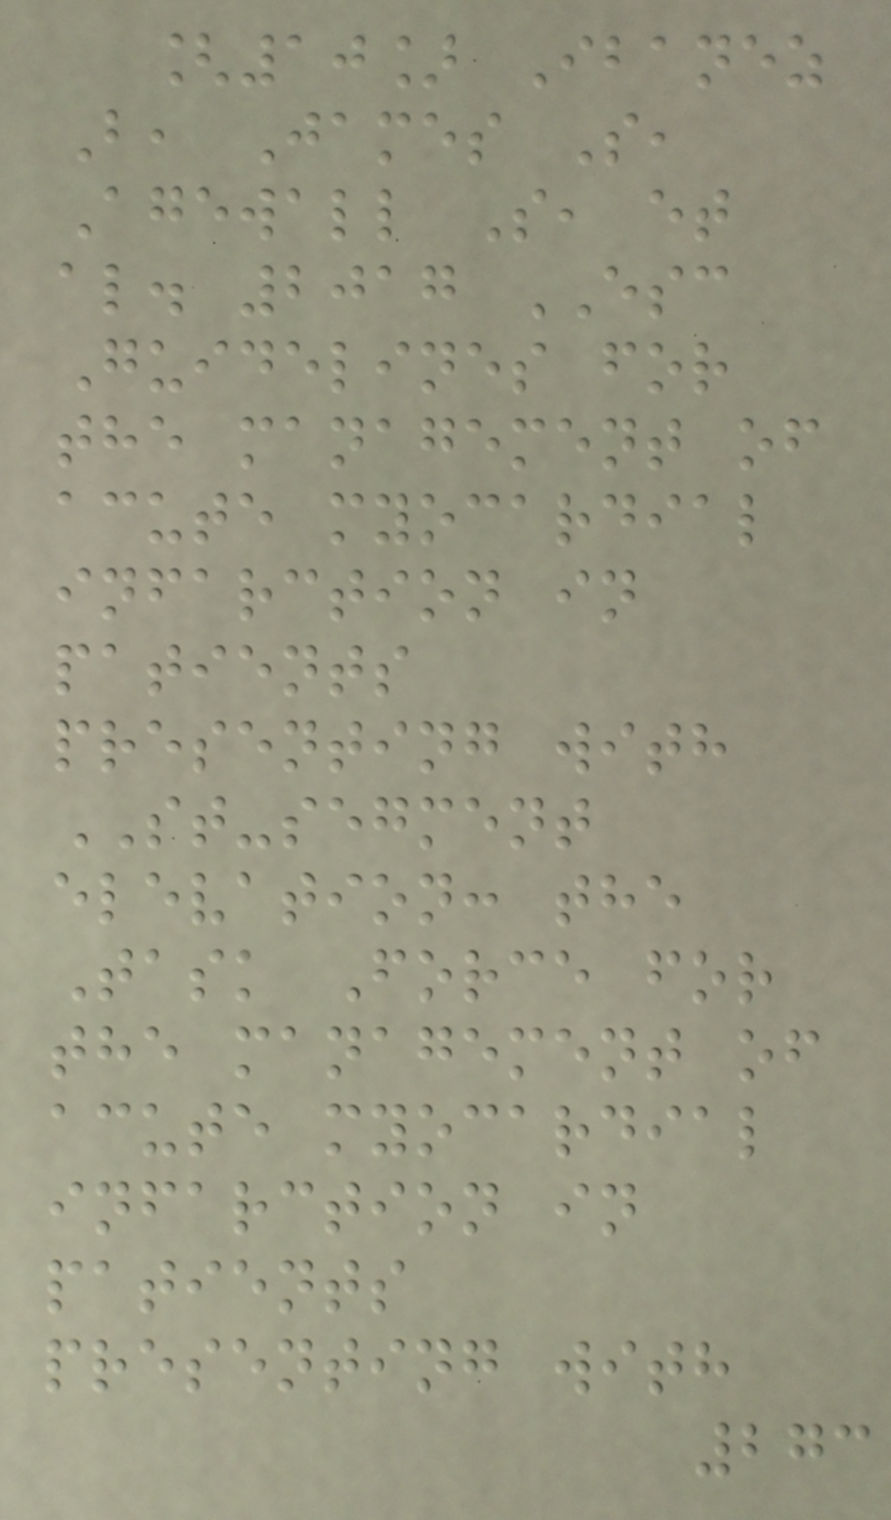[10] Ibanez
B, James S,
Agewall S, et
al. 2017 ESC
Guidelines for
the management of
acute myocardial
infarction in
patients
presenting with
ST-segment
elevation: the
Task Force for
the management of
acute myocardial
infarction in
patients
presenting with
273
